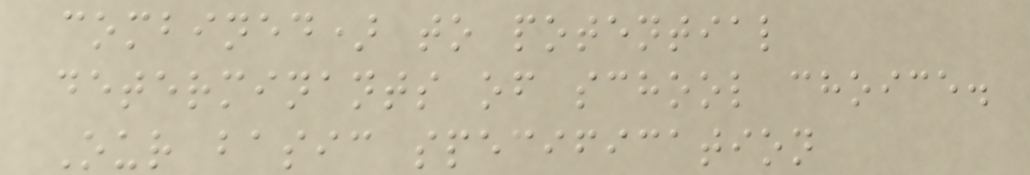combined) to potential
determinants of school choice.
Our basic specification
